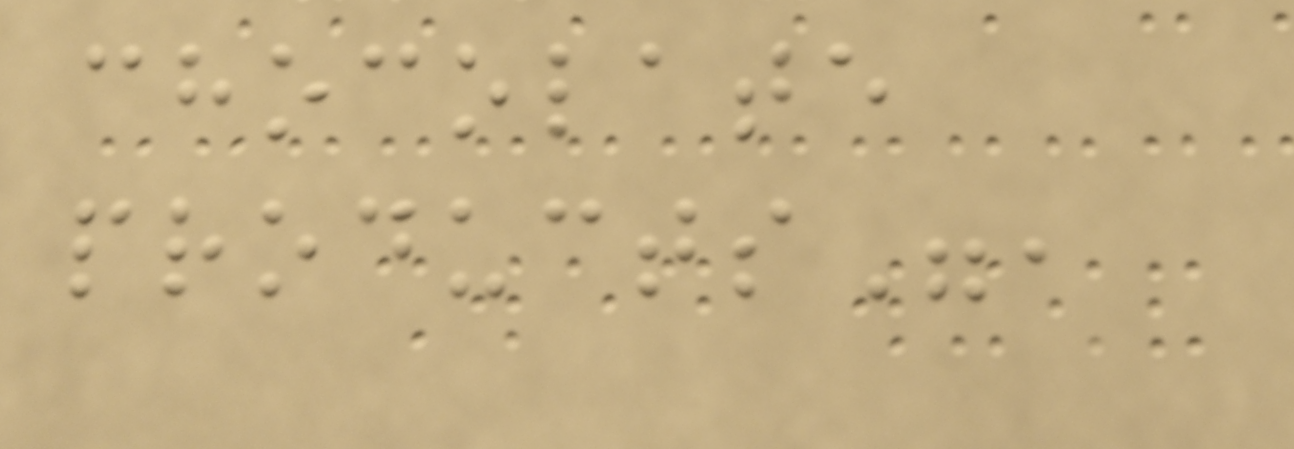chocolate
products",
